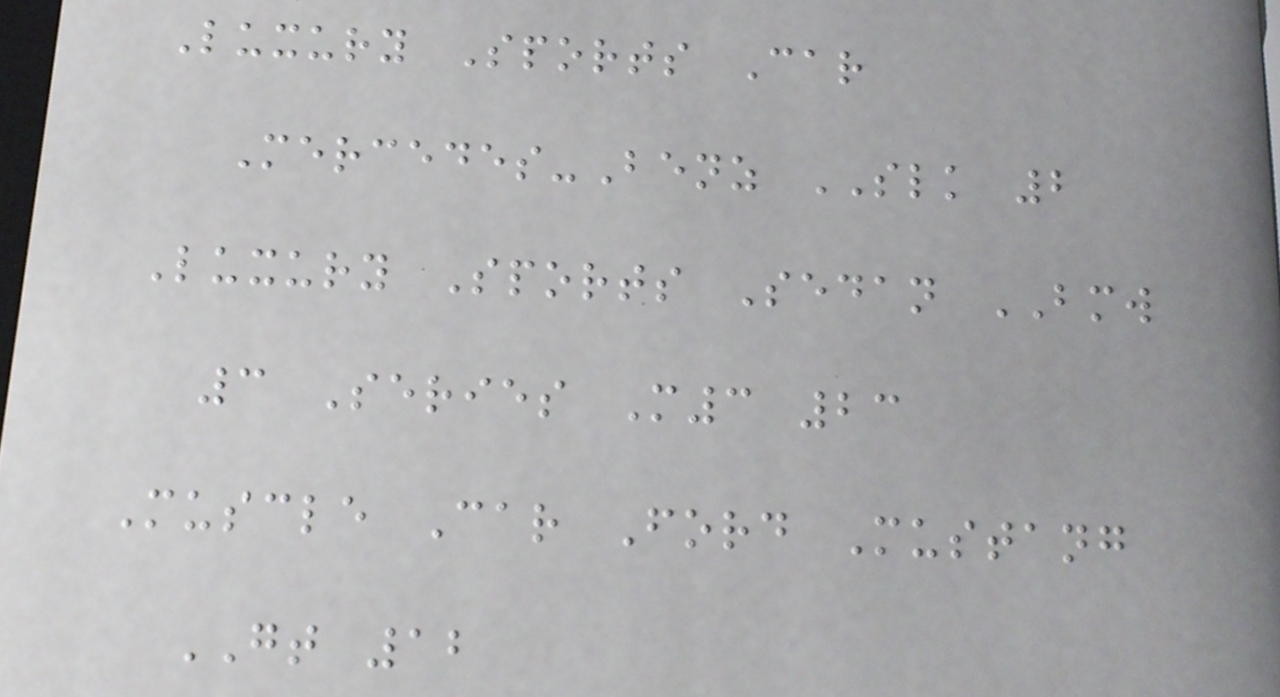Luxury Sports Car
Mercedes-Benz SLK 2
Luxury Sports Sedan BMW
3 Series M3 23
Muscle Car Ford Mustang
GT 12
